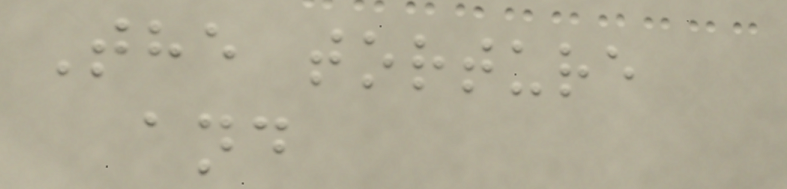The torture
and
